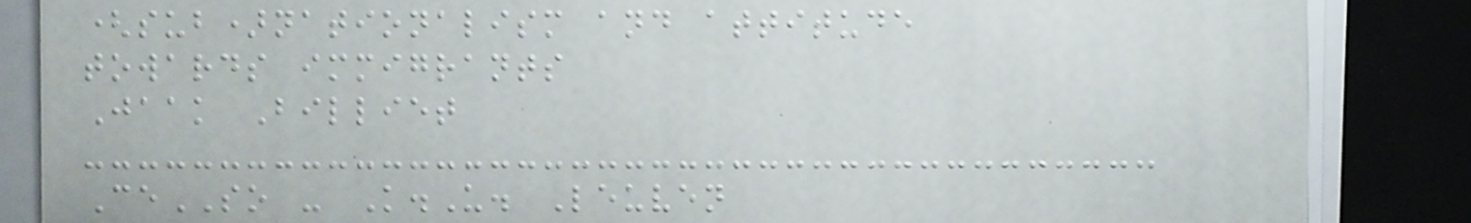(sub)nationalism and attitude
towards immigrants
Jaak Billiet
CeSO - K.U. Leuven
